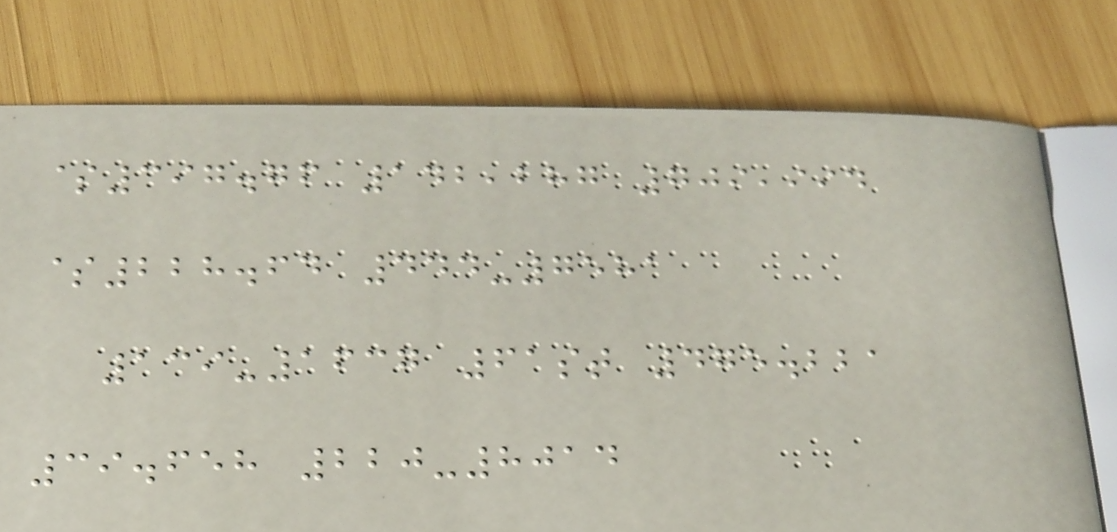$397.76 142,287 709,994
$228.64 444-7581
139-1637 61st 475.221
39.658 220-8014
